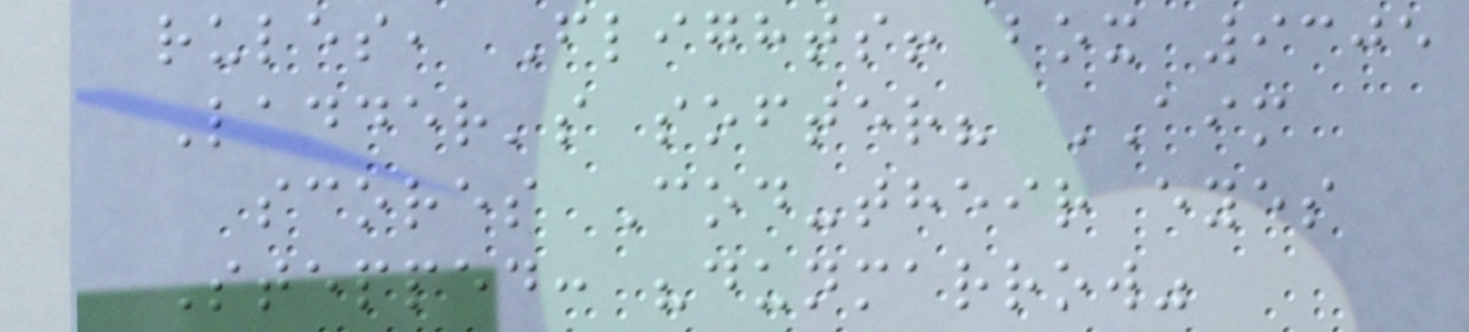rules, Flights! box 9305
Ladder's softer? AIM
scores Cod-their eyes
Stepped: "dunmarrow"
